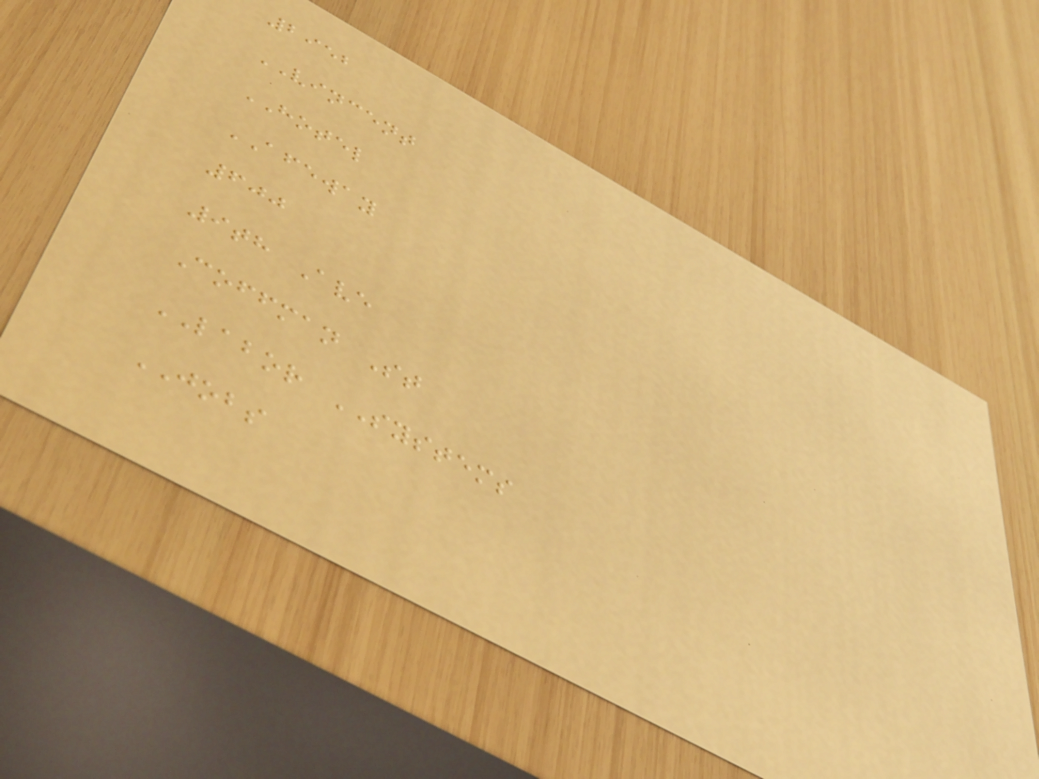2952
VINCENT
HOTEL
AFEWAY
600
9th Ave
Coffman St
LABOR SYSTEMS
JOBS
